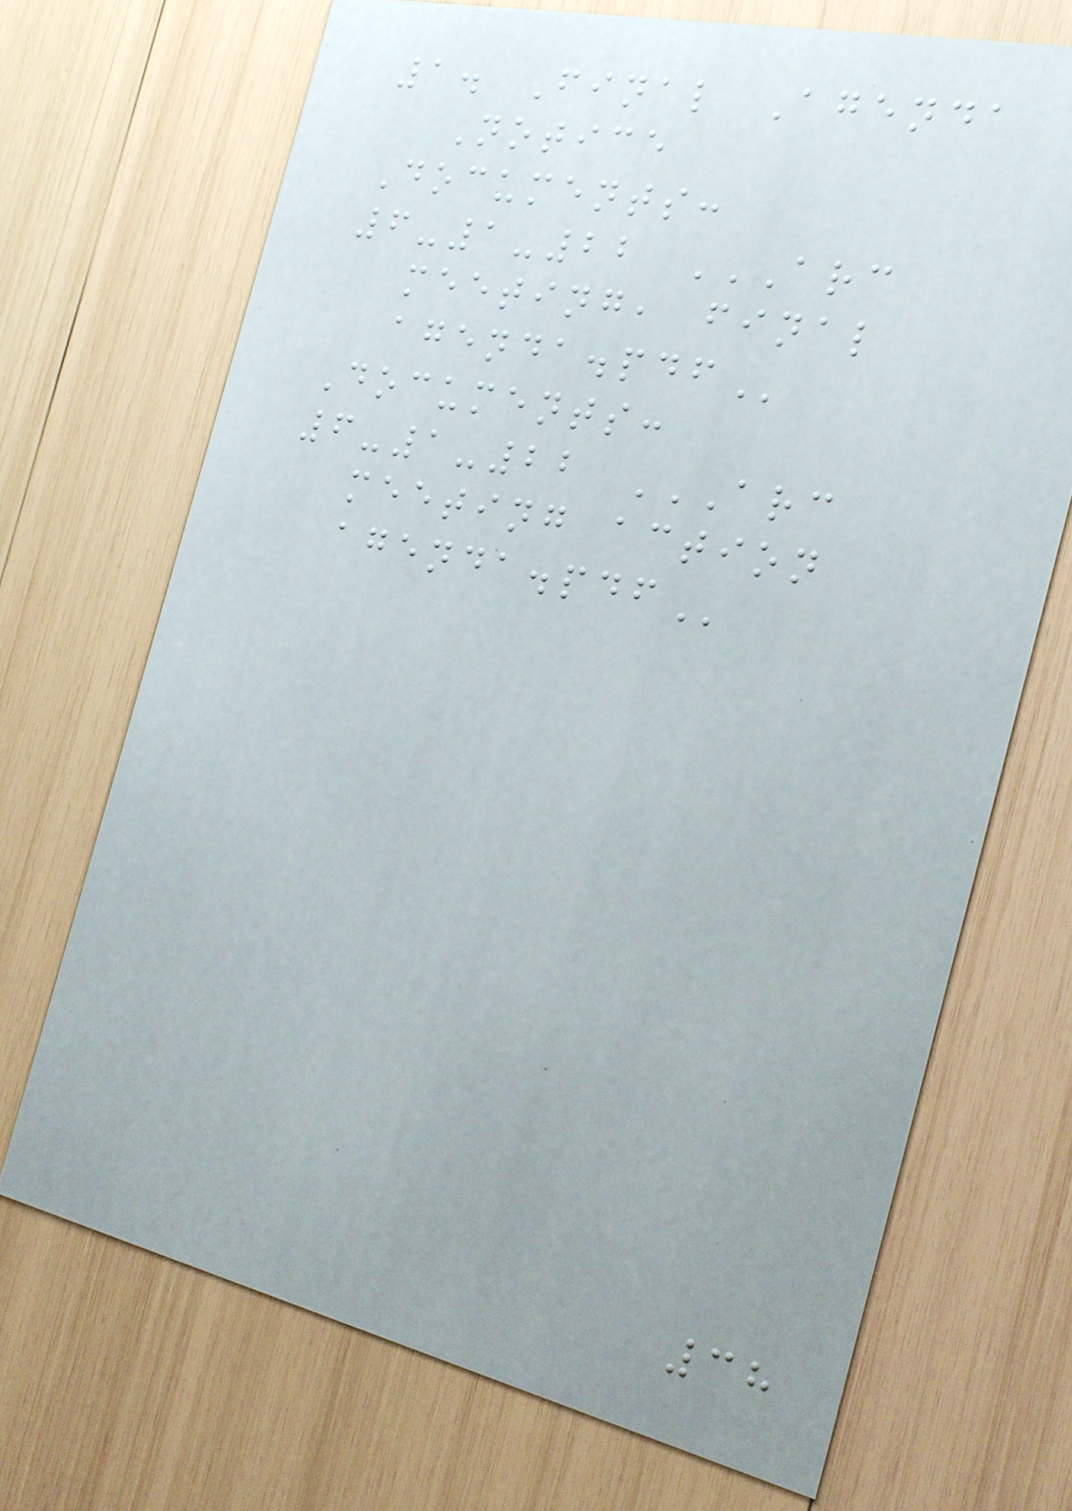1. Final Agenda
Notice
Documents:
6-1-22 ARC
MEETING, FINAL
AGENDA.PDF
Documents:
6-1-22 ARC
MEETING ACTION
AGENDA.PDF
38
